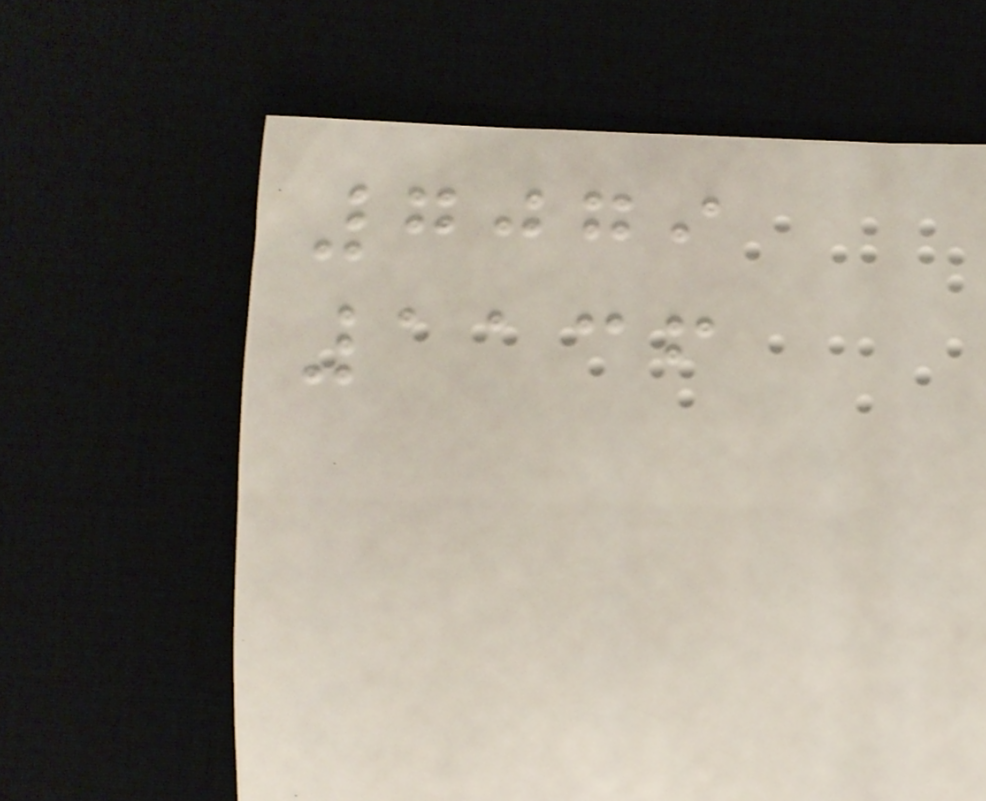7079
1136
